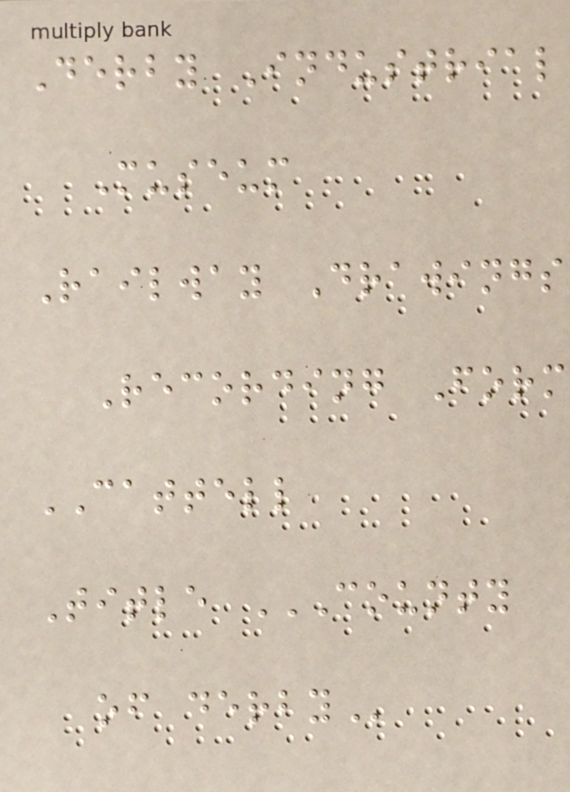Derby Industrial
Museum
Railway Drawings
Recording Form
CATTELL
Title COUNTY
OF DERBY
